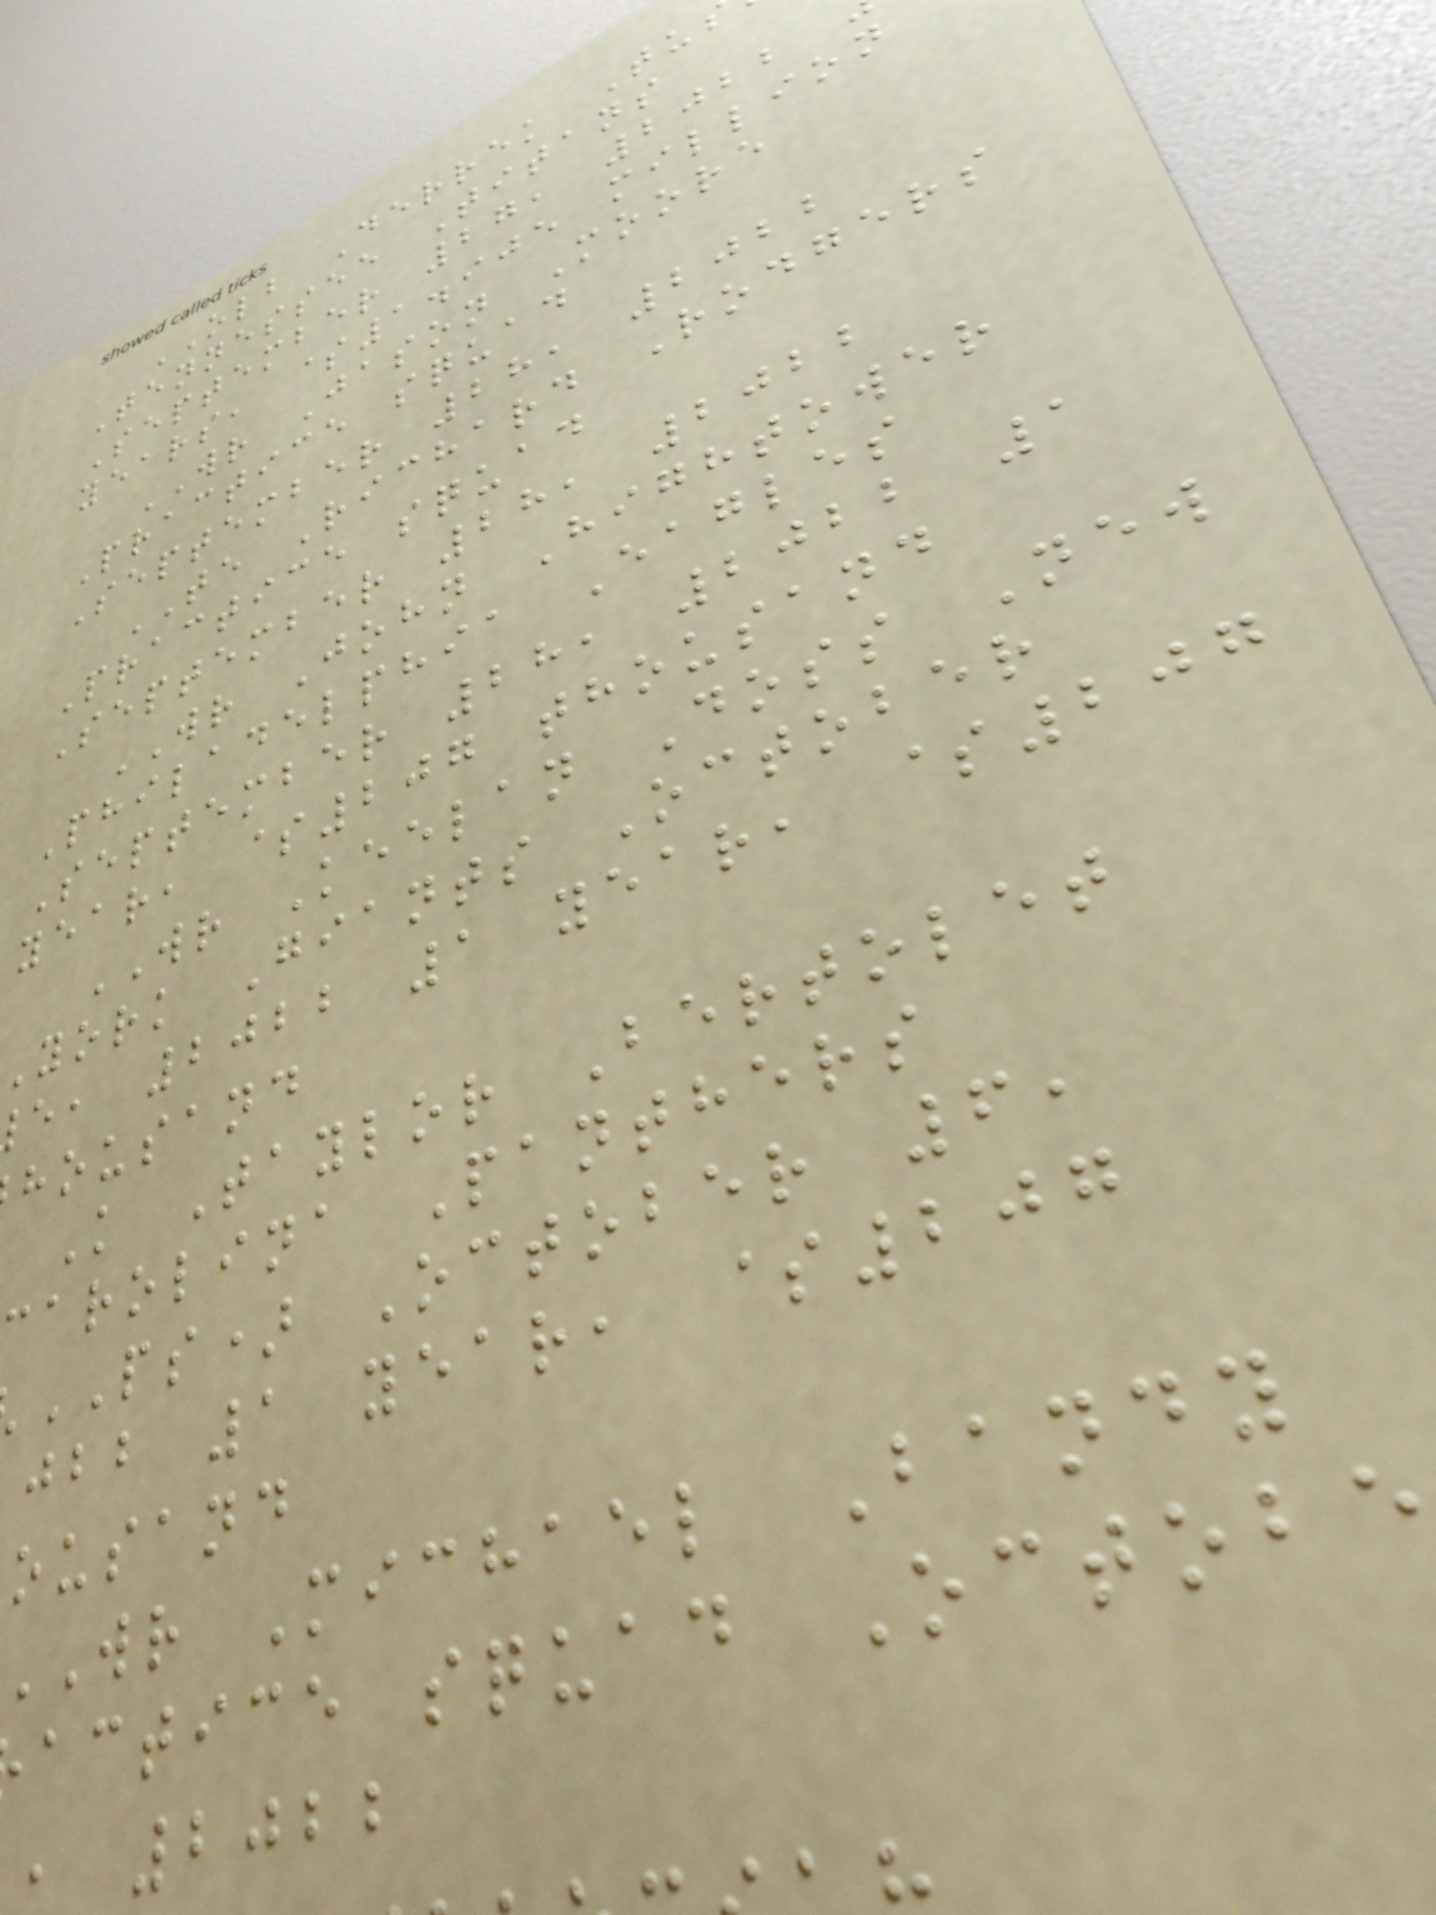OLB Derrek Tu
Tennessee Titans
September 27, 2022
years, $1.905 million
WR Jason Moore
Practice squad
September 28, 2022
TE Richard Rodgers
Practice squad
September 28, 2022
WR John Hightower
Philadelphia Eagles
September 28, 2022 1
year, $207 thousand
WR Keelan Doss New
York Giants October
e, 2022 1 year, $207
housand
K Taylor Bertolet
carolina Panthers
PS) October 6,
jbb 1 year, $207
ousand
WR Michael Bandy
actice squad Octobe
, 2022
